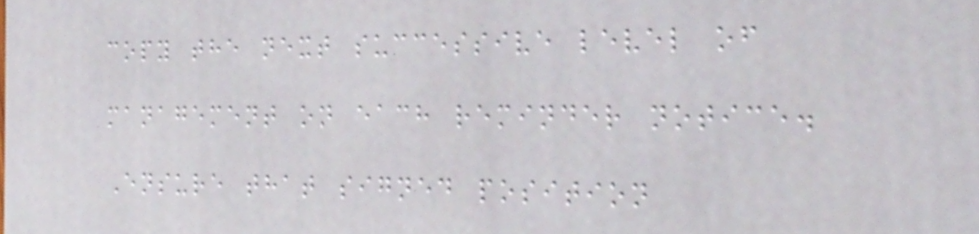copy the next successive level of
management on each reminder notice.
Ensure that signed position
